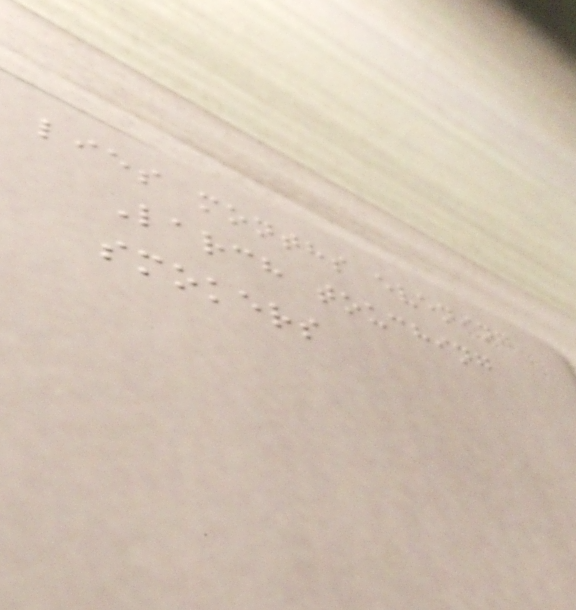lies months evening
Larch touching
smokers
